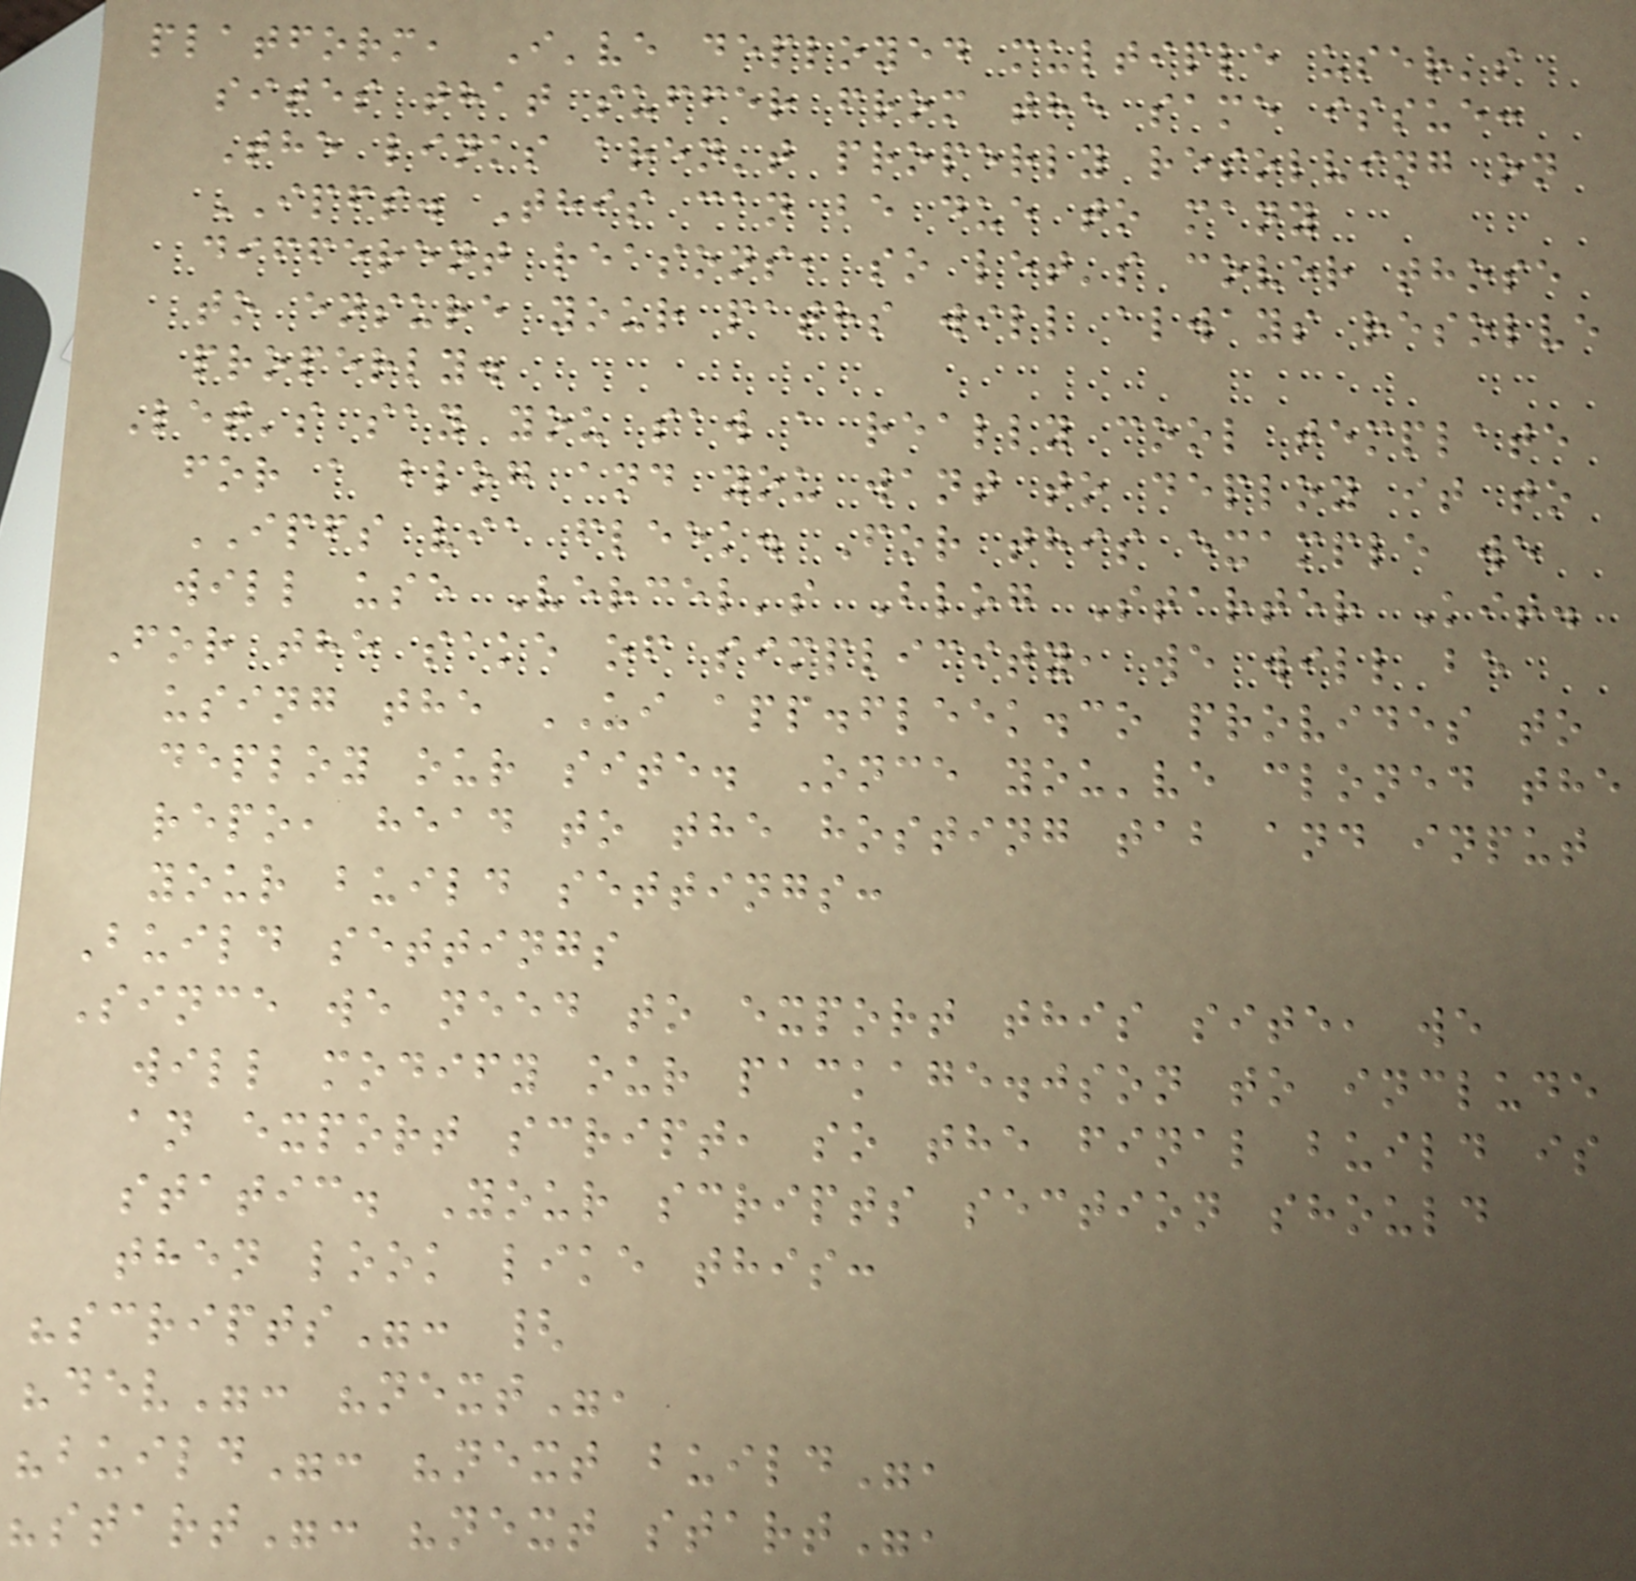platform, I've deployed multiple user's
sites that suffer from the same issue:
The links aren't properly resolving on
IPFS. This can be due to many
different reasons, so let's cover those
to ensure your paths will always resolve
properly.
Let's say you saw a really cool template
for a blog and you want to deploy it to
IPFS via fleek. For this example we
will use Vercel's Blog Starter Kit.
For the sake of simplicity, we will be
using the UI app.fleek.co provides to
deploy our site. Once you've cloned the
repo, head to the hosting tab and input
your build settings:
Build settings
Since we need to export this site, we
will modify our package.json to include
an export script, so the final build is
static. Your scripts section should
then look like this:
"scripts": {
"dev": "next",
"build": "next build",
"start": "next start",
